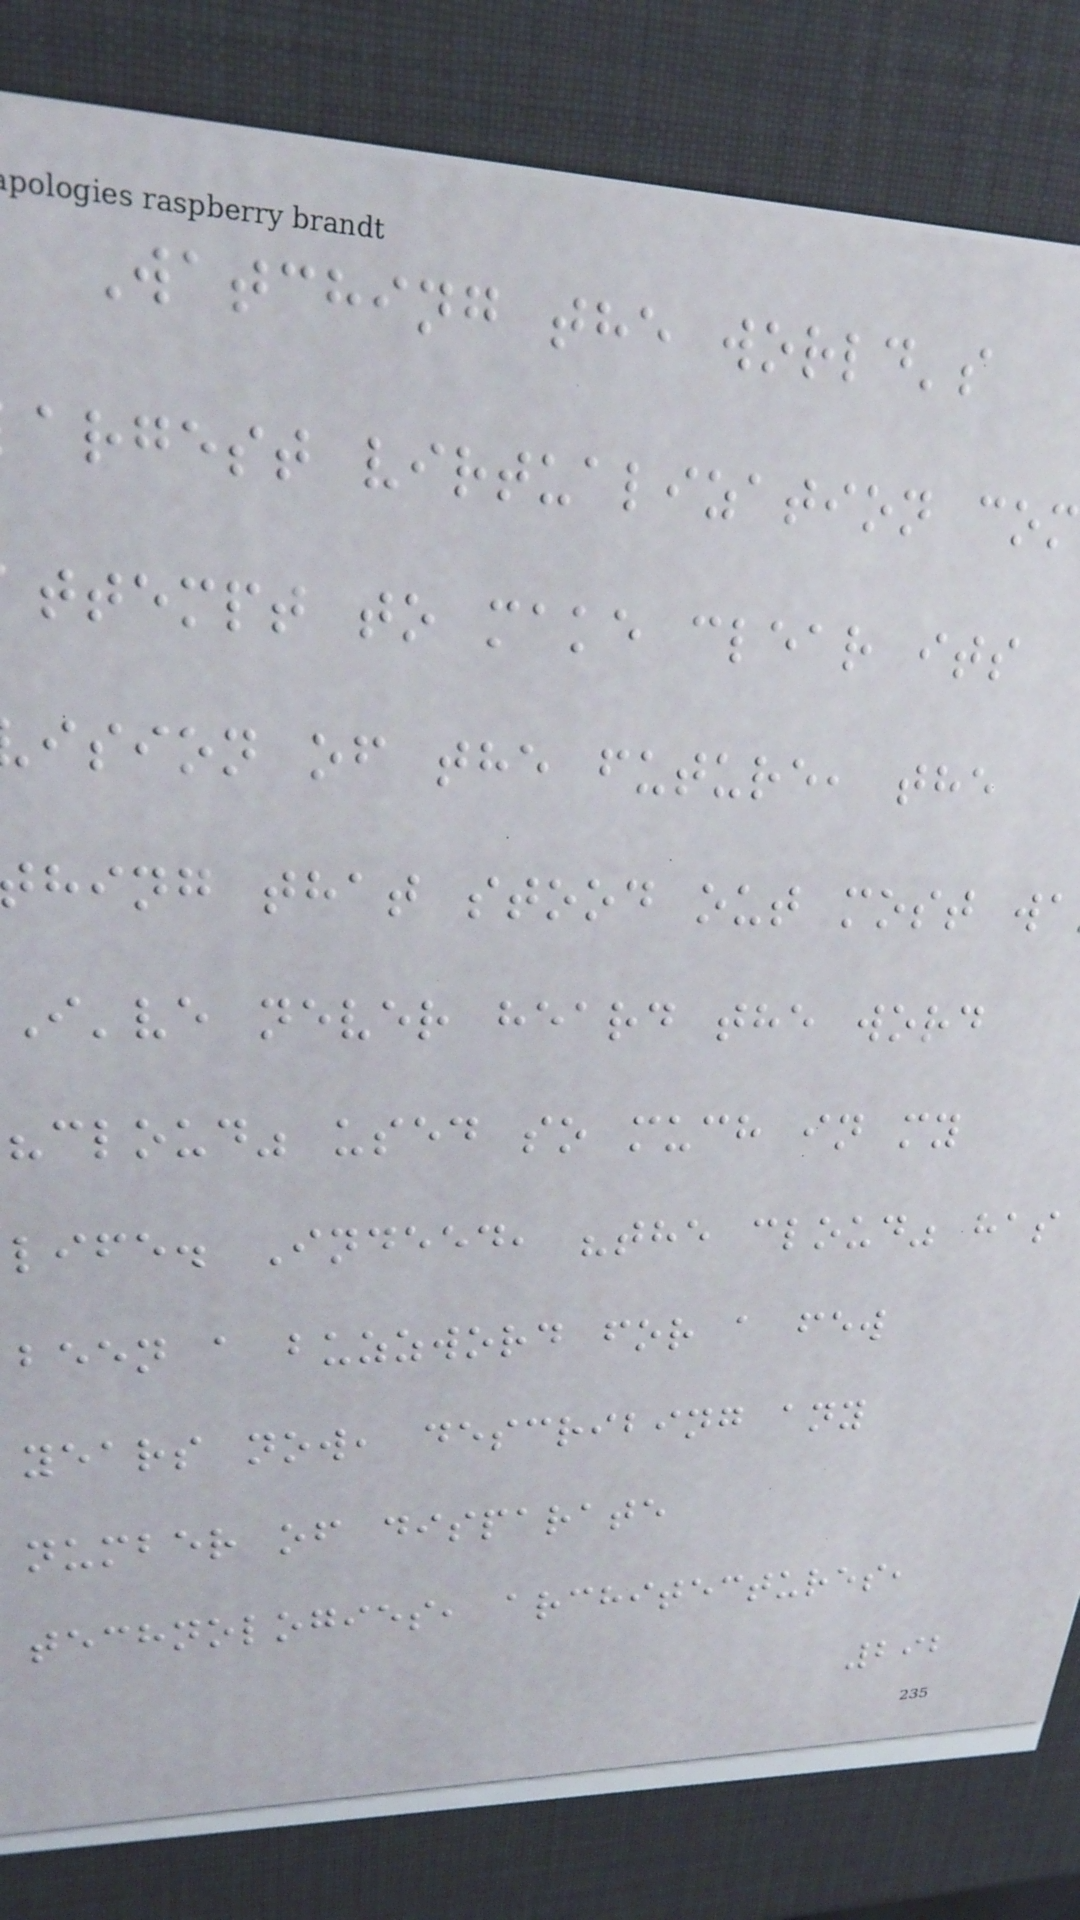Watching the world's
argest virtualization com
ttempt to make clear its
ision of the future, the
hing that stood out most wa
I've never heard the word
"cloud" used so much in my
life. Indeed, "the cloud" has
been a buzzword for a few
years now, describing any
number of disparate
technologies, architectures,
292
